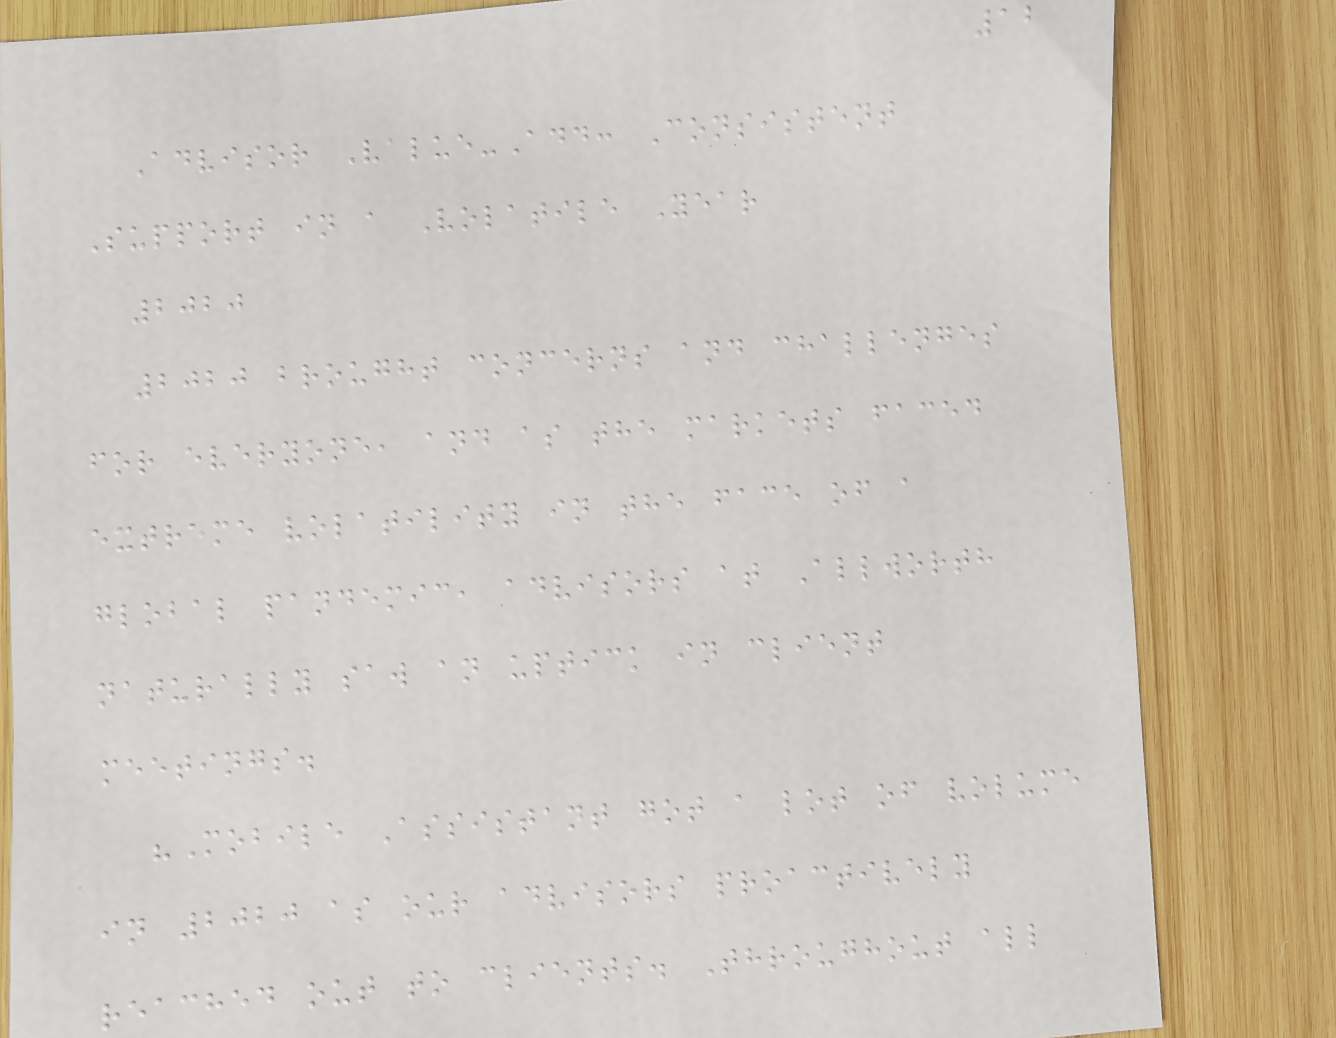12
Advisor Value-Add: Consistent
Support in a Volatile Year
2020
2020 brought concerns and challenges
for everyone, and as the markets faced
extreme volatility in the face of a
global pandemic, advisors at Allworth
naturally saw an uptick in client
meetings.
"Mobile Assistant got a lot of volume
in 2020 as our advisors proactively
reached out to clients. Throughout all
